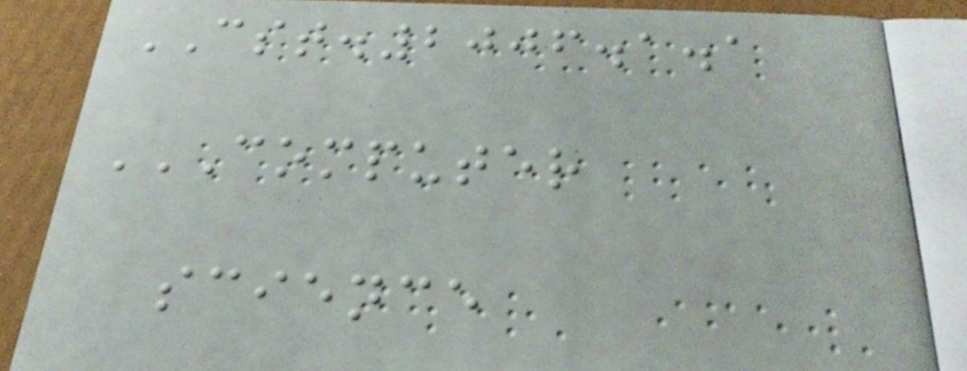CST.2006.1.1
COMPUTER
SCIENCE
